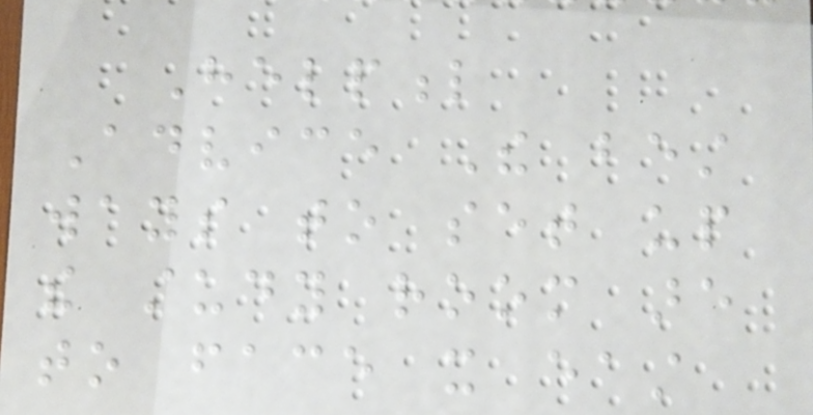Helpful
Advice The best
ways to set up
the study room are
to face it east
